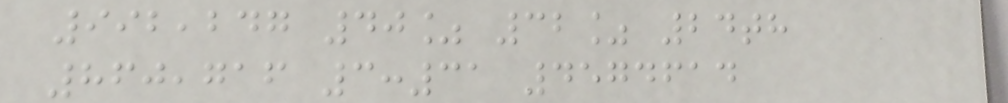992,247 40% 32% 24th
860,716 3:31 4574614
